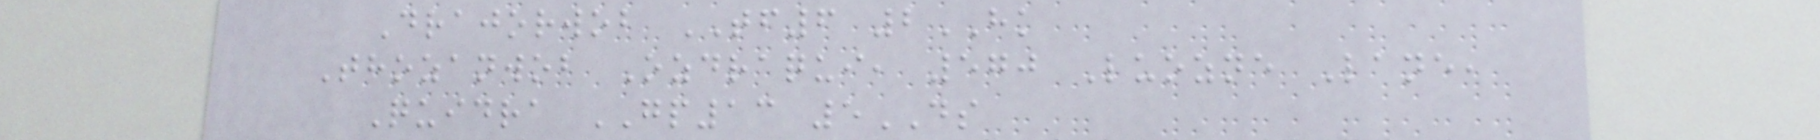Drajorwob TF6 2HK
Thozanwob Ozdraqui, 570 Luozne Lane,
Quidra GP13 5DS
